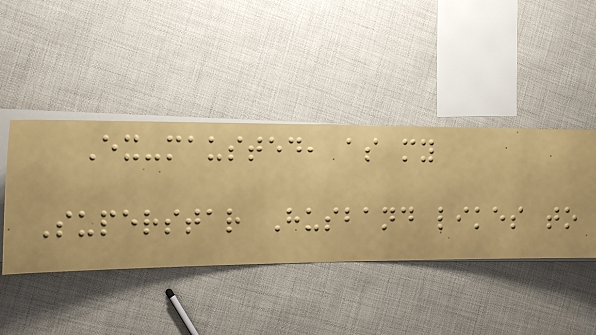Ex-mausted, as my
Superstar Husband likes to
